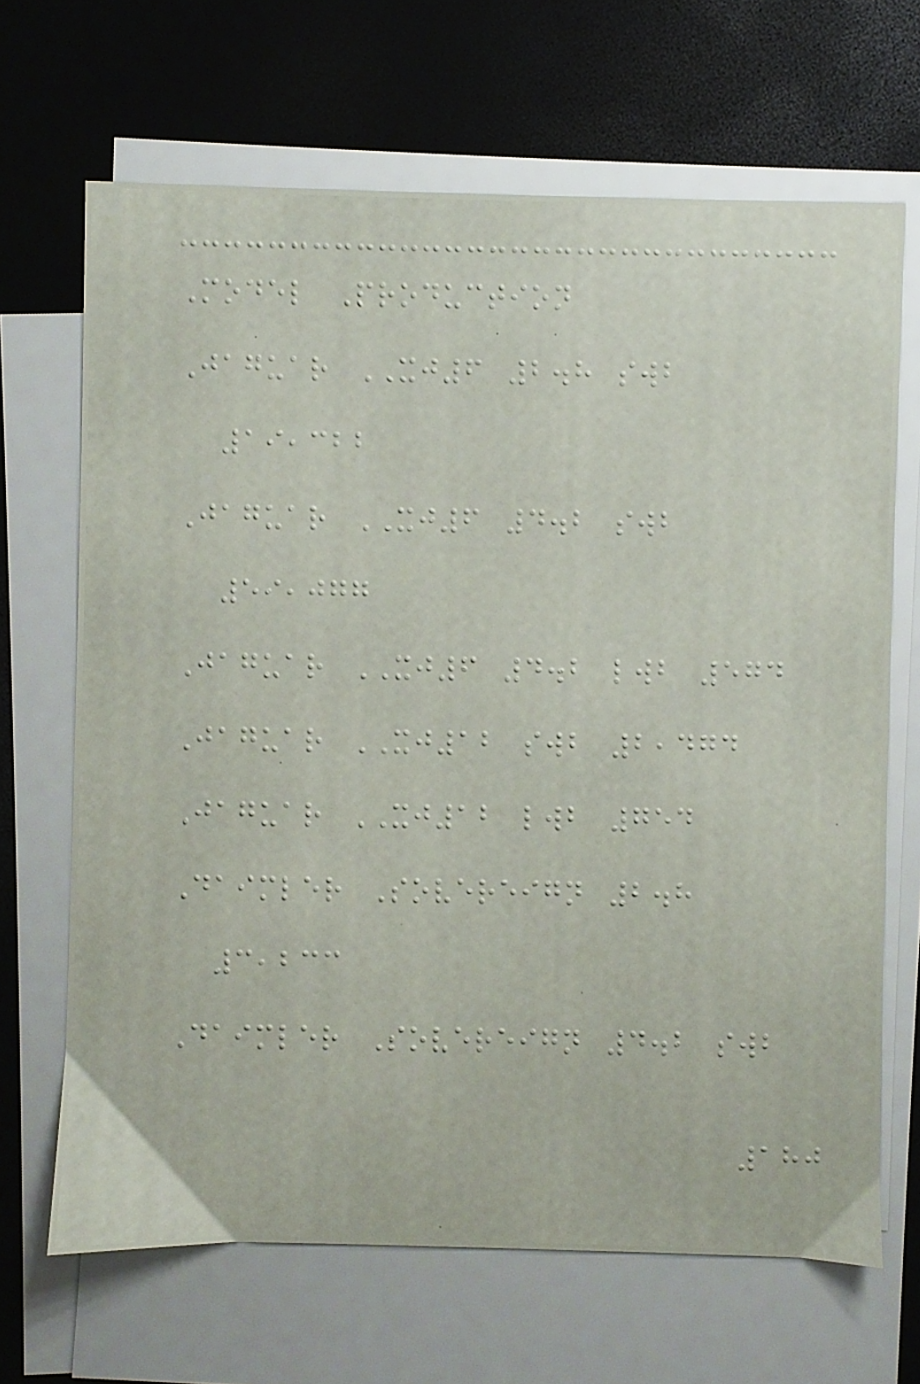Model Production
Jaguar XJ6 2.8 swb
19,322
Jaguar XJ6 4.2 swb
59,077
Jaguar XJ6 4.2 lwb 574
Jaguar XJ12 swb 2,474
Jaguar XJ12 lwb 754
Daimler Sovereign 2.8
3,233
Daimler Sovereign 4.2 swb
180
